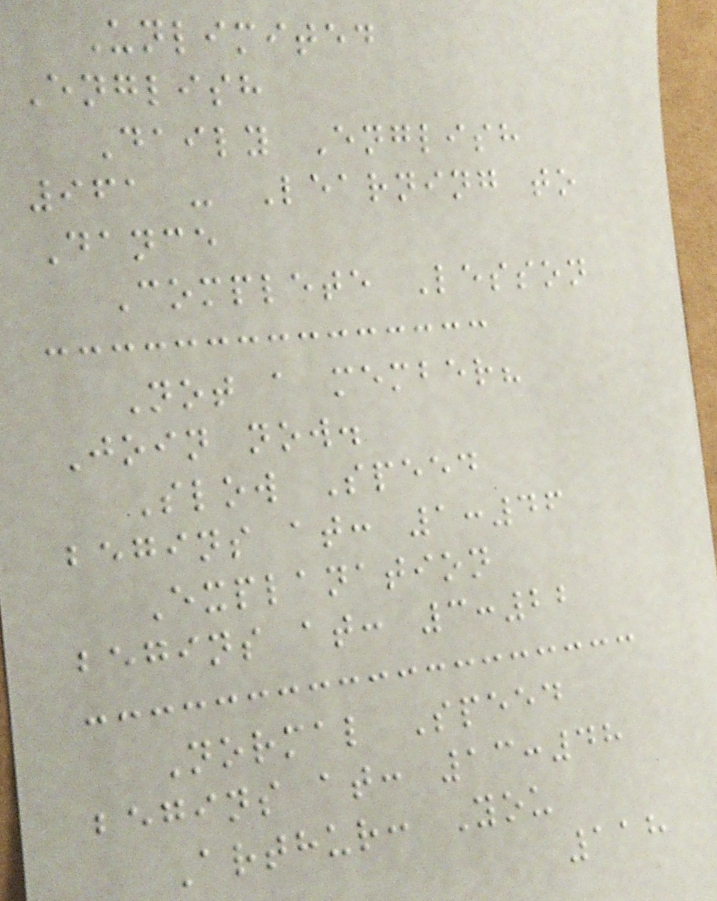Unlimited
English
Daily English
961 - Learning to
Dance
Complete Lesson
Not a member?
Join now.
Slow Speed
begins at: 1:46
Explanation
begins at: 3:22
Normal Speed
begins at: 13:48
Arthur: You
118
